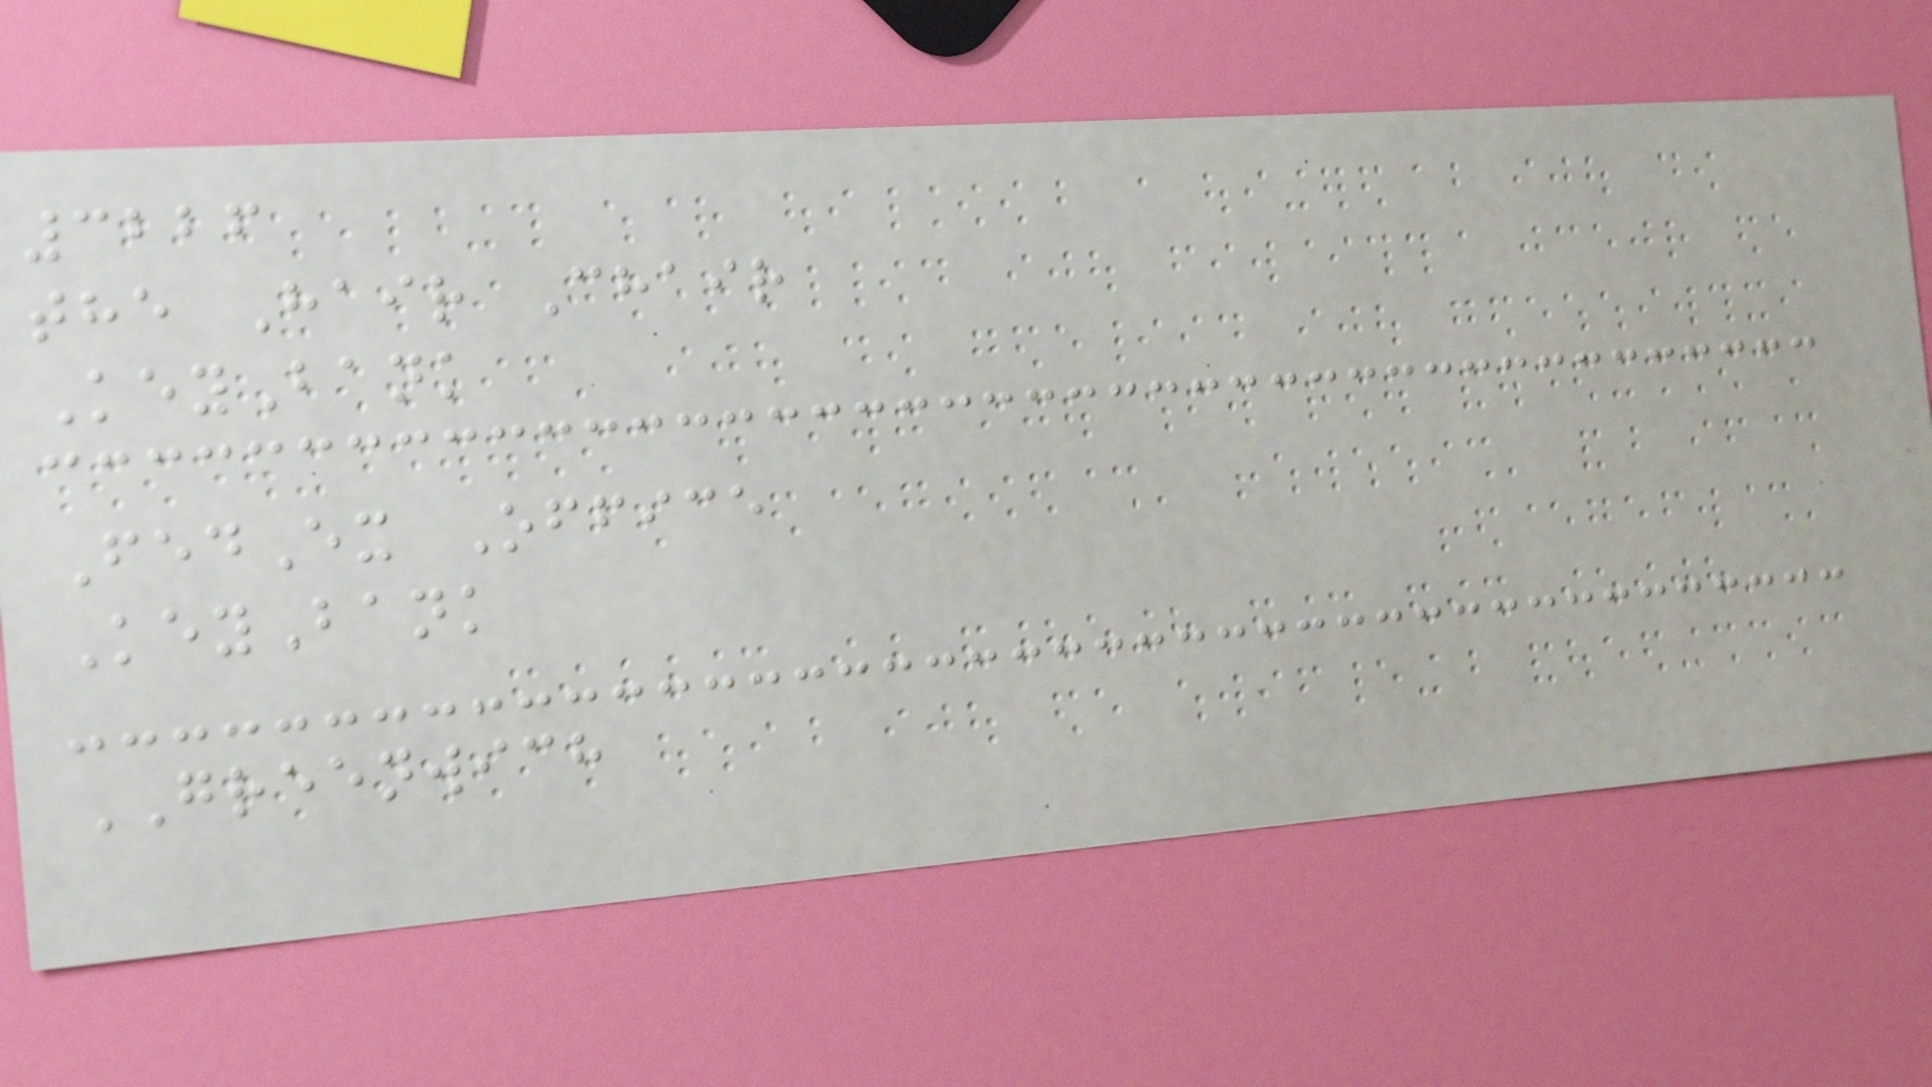3226
the Hair Chair
KeyBank
FedEx Office
KeyBank
GREENWICH
